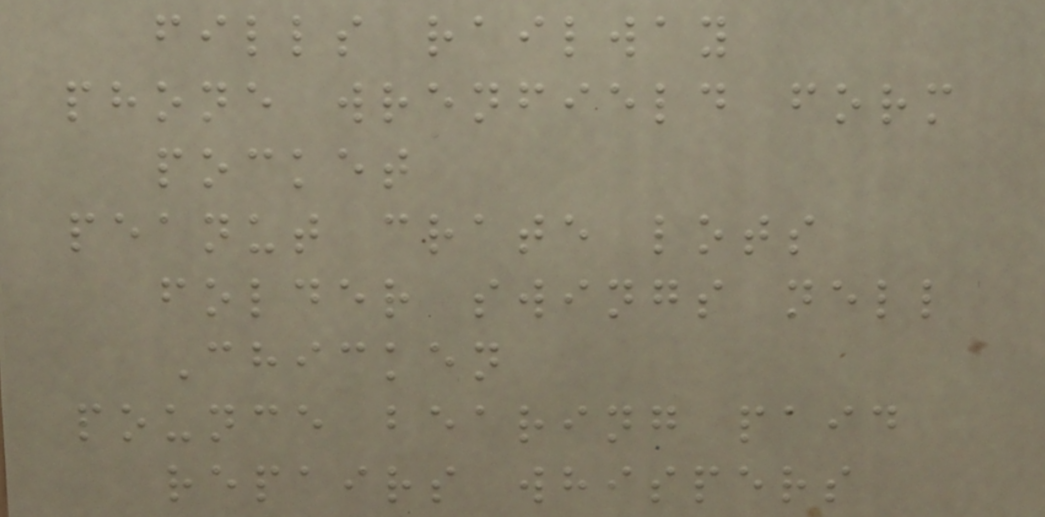fills railway
phone wrenfield form
pocket
peanut crate lots
folder swings nell
Chicken
pounce bearing paid
repairs whispers
